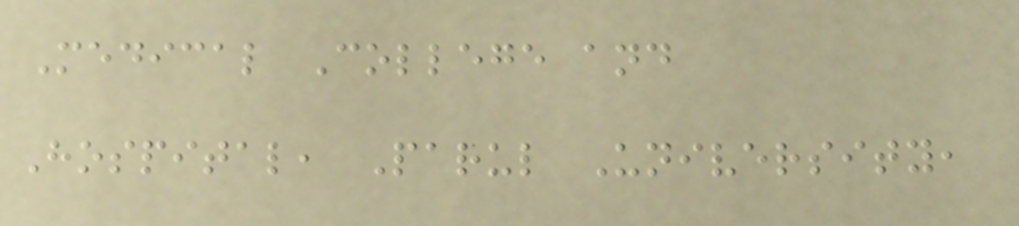Medical College and
Hospital, Parul University,
